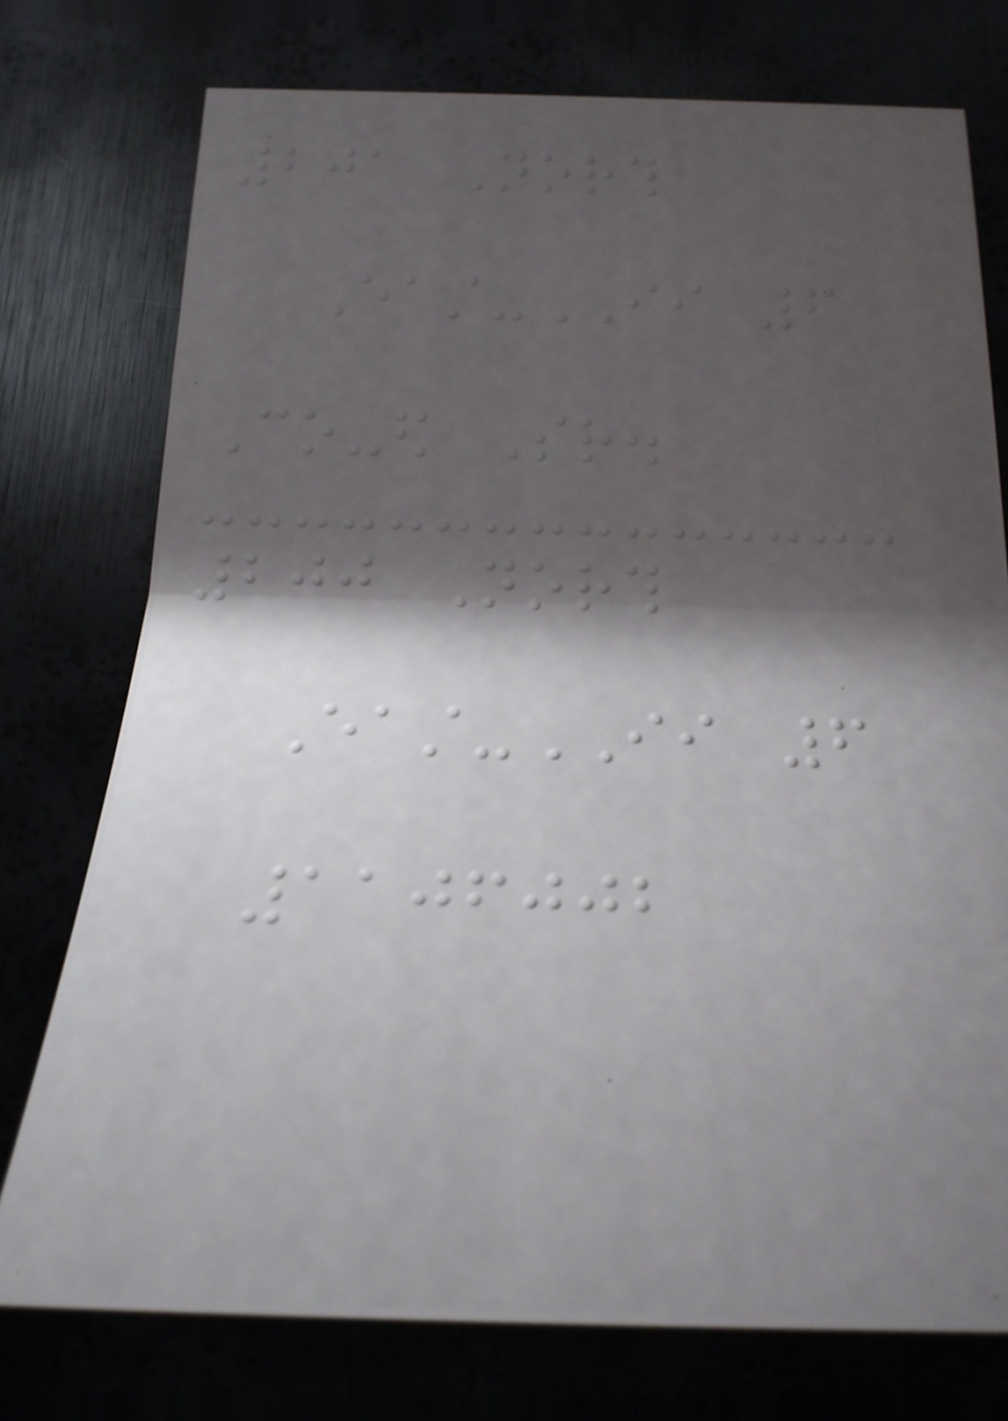201 North
East-II 6
Co-ed Sr.
200 North
East-II 6
1106002
